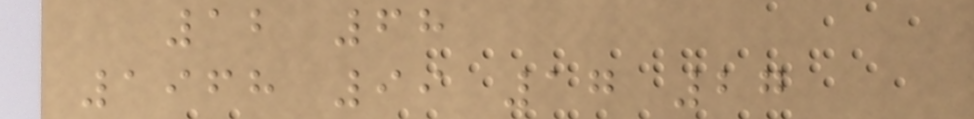12 68
1968 99 17 27
